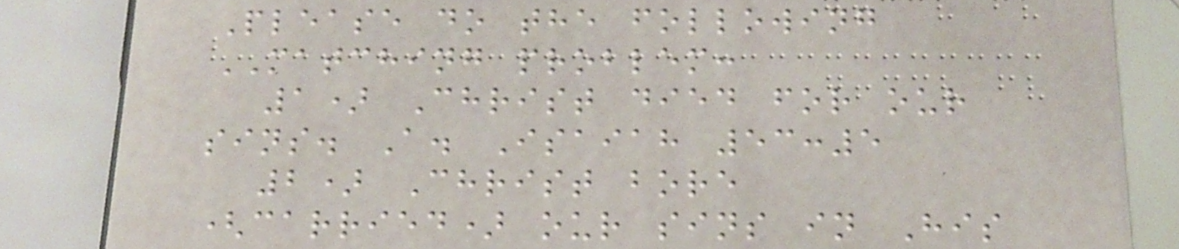Please do the following
MATCHING problem:
1) Christ died for our
sins. A. Isaiah 53:5
2) Christ bore
(carried) our sins in His
